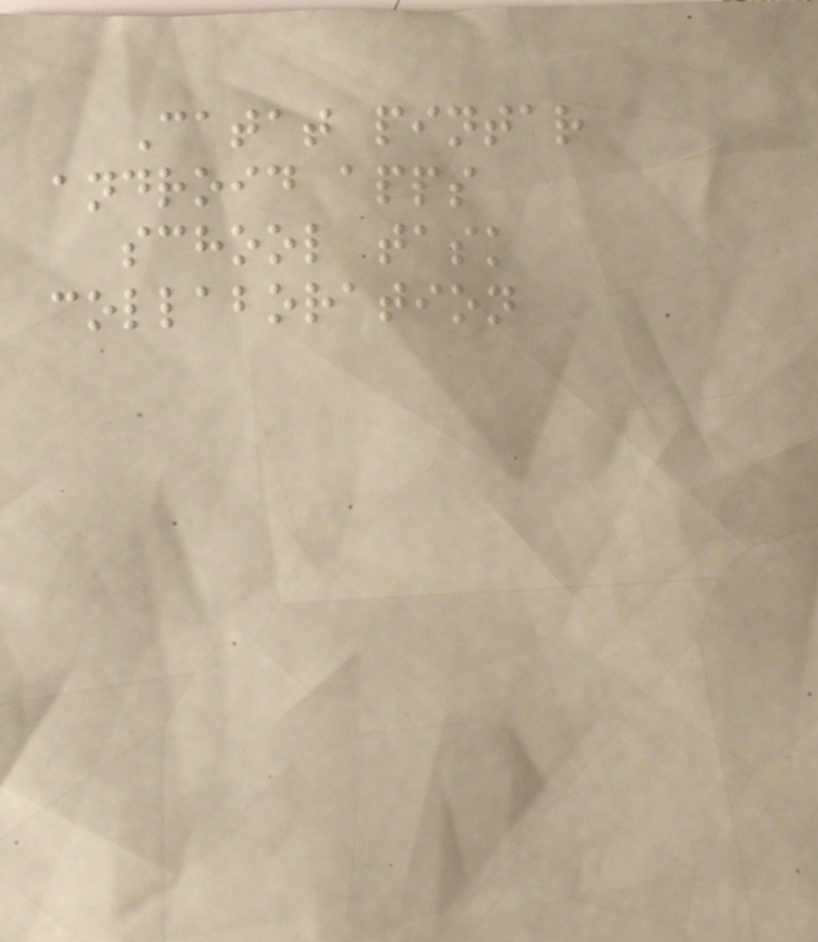Catat pintar
android apps
school task
collaboration
